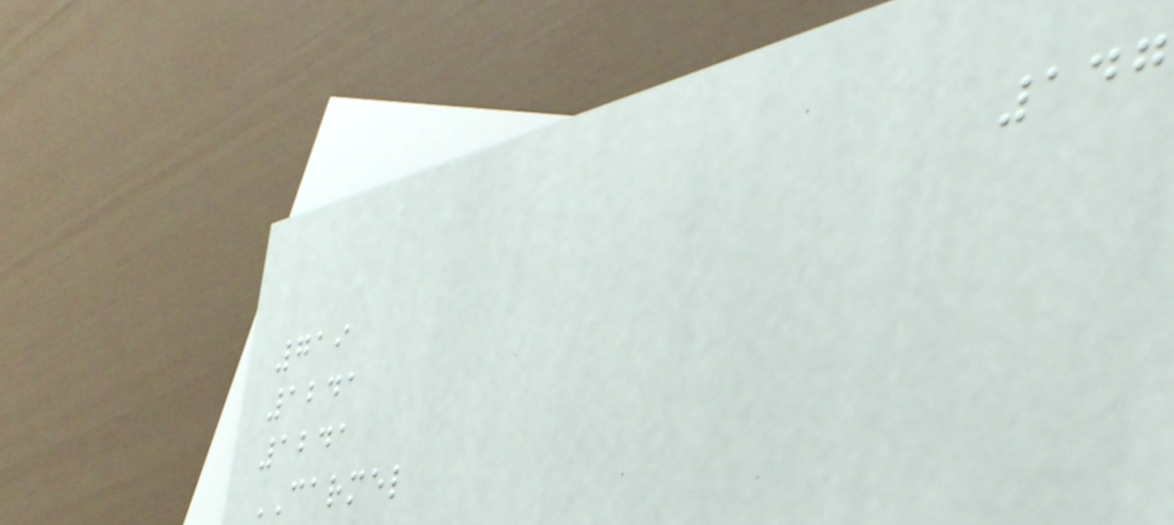147
719
1241
1241
CARMEL
